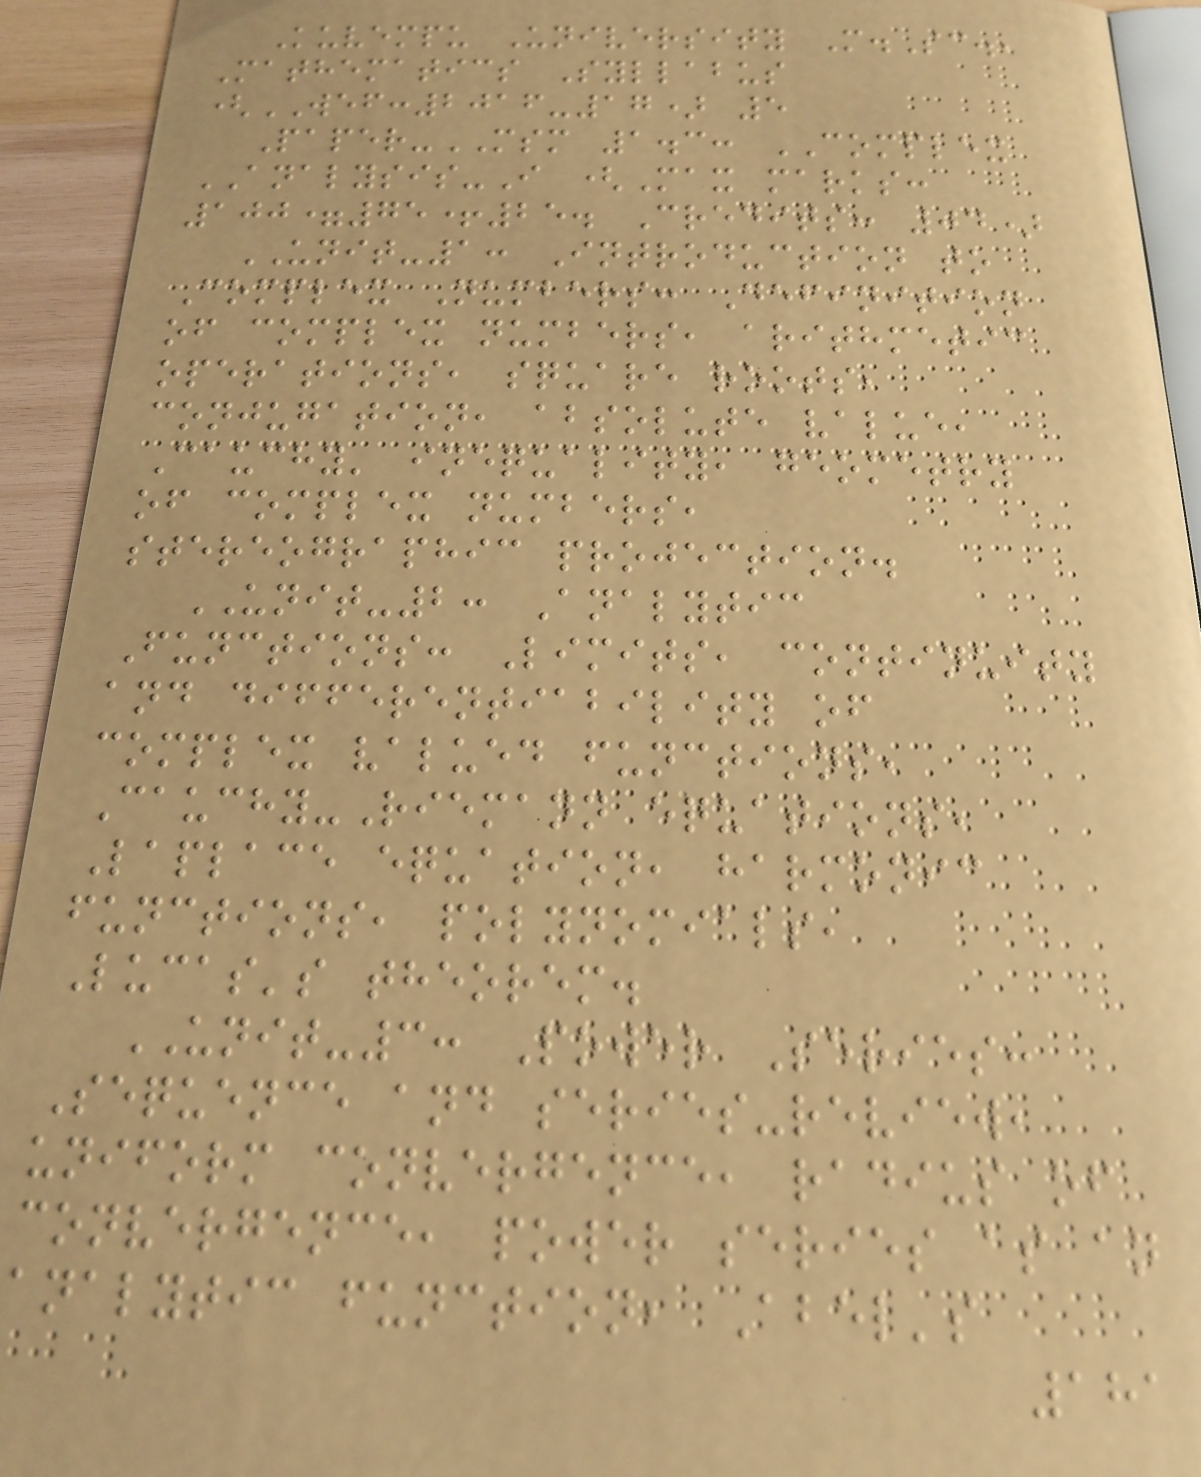Kuvempu University M.Sc.,
Mathematics Syllabus
(WEF:2016-17) 5
Paper-MSM 1.3: COMPLEX
ANALYSIS-I (Max marks:
100=75+25. Credits: 04)
UNIT-1: Introduction to
Complex Numbers: Definition
of complex numbers, arithmetic
operations, square roots,
conjugation, absolute value,
Cauchy' inequality, geometry
of complex numbers,
stereographic projection.
UNIT-2: Analytic
Functions: Limits, continuity
and differentiability of
complex valued functions,
Cauchy-Riemann equations,
Laplace equation, harmonic
functions, polynomials,
Lucas's theorem.
UNIT-3: Power Series:
Sequence and series-review,
uniform convergence, radius of
convergence, power series as an
analytic function, Abel's
181
